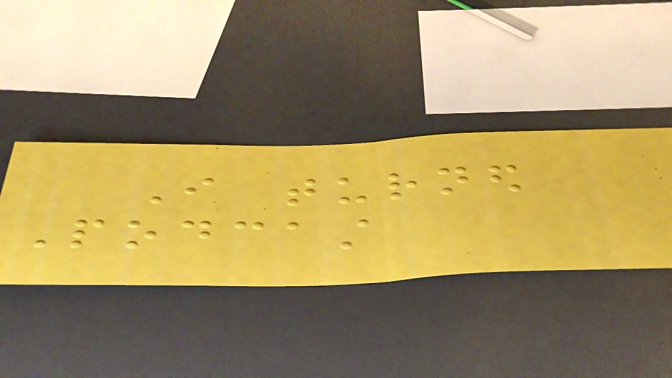I turned
Podcast
